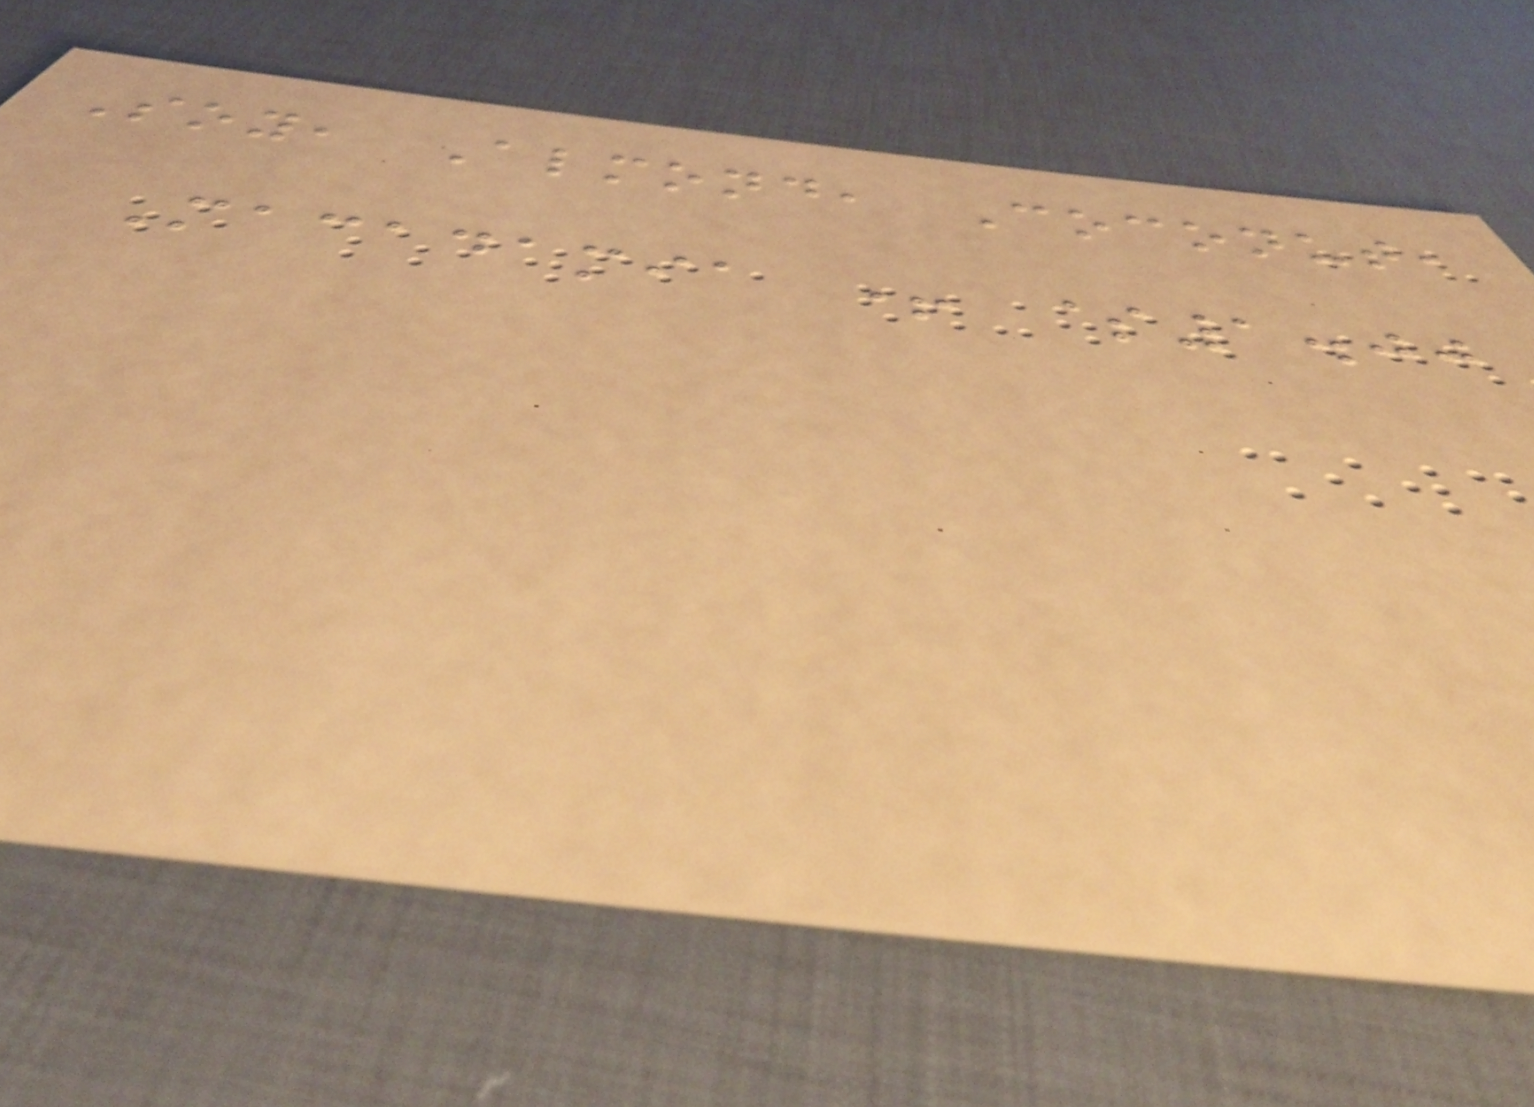Soy, Almond, Coconut,
Macadamia + $1.00
